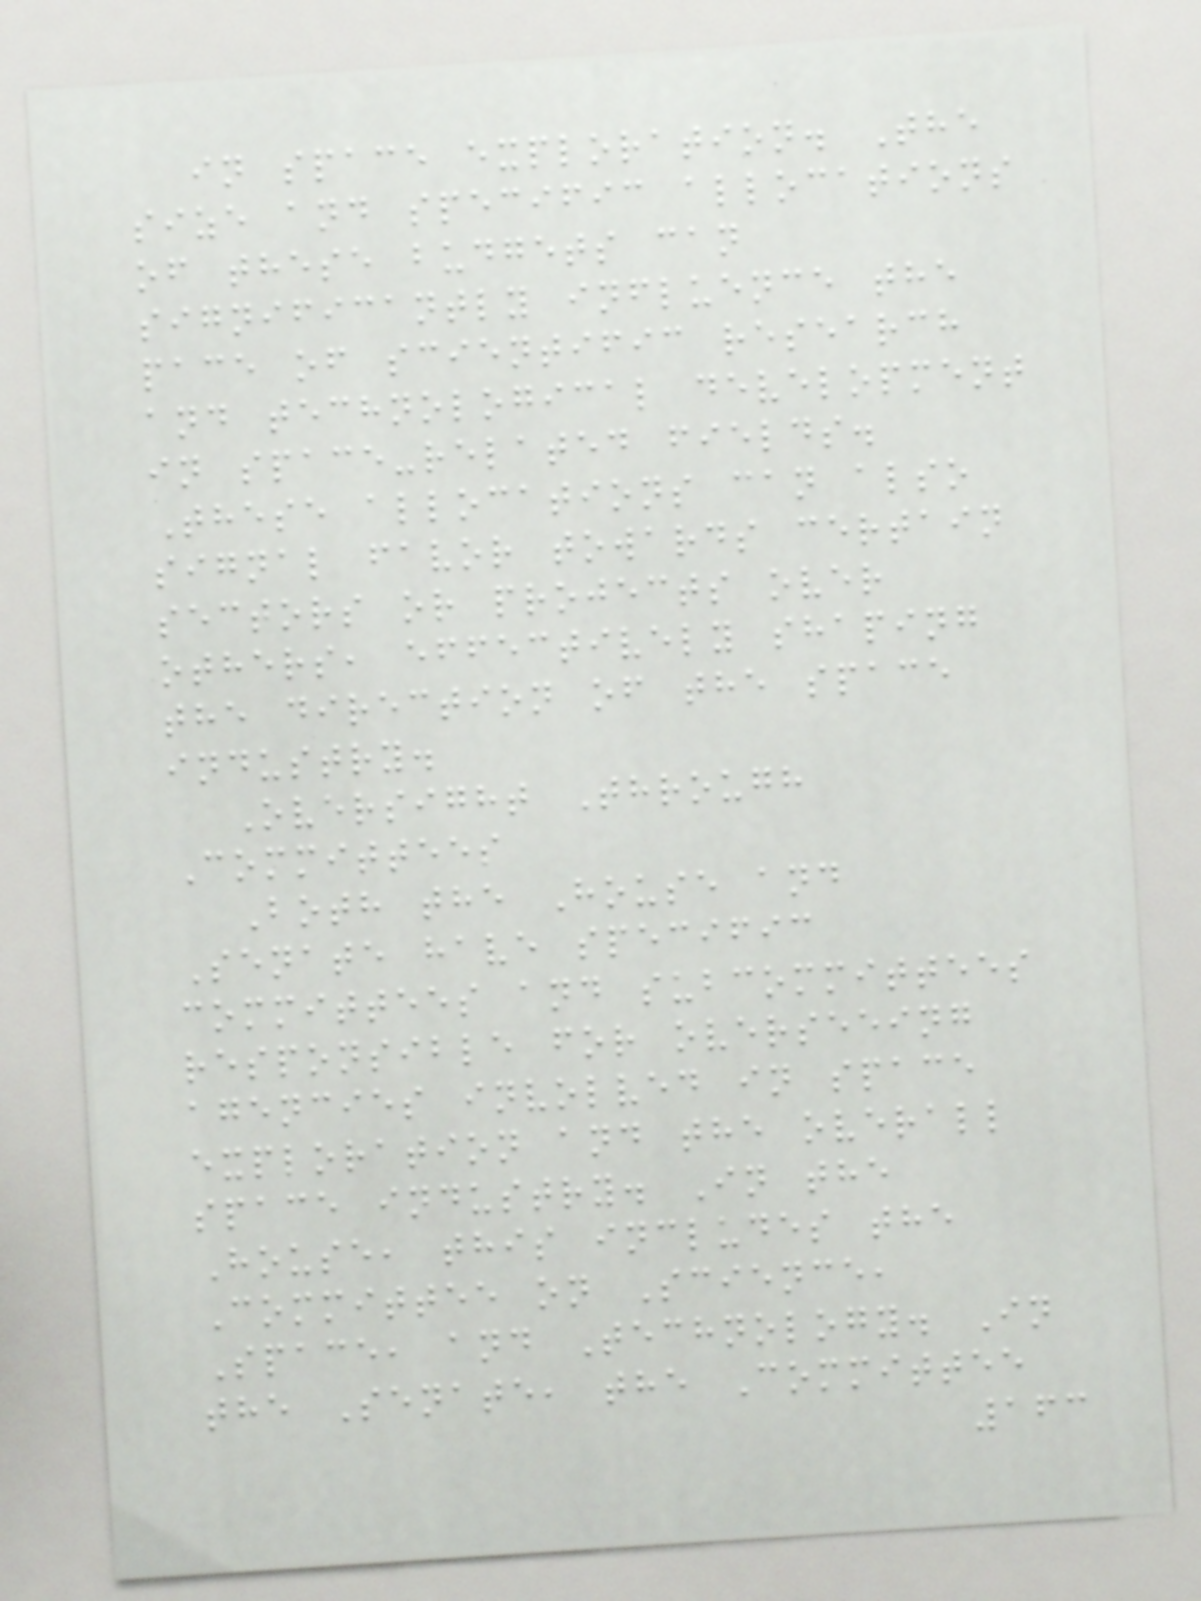in space exploration. The
size and specific allocations
of these budgets can
significantly influence the
pace of scientific research
and technological development
in space-related fields.
These allocations can also
signal favor towards certain
sectors or projects over
others, effectively shaping
the direction of the space
industry.
Oversight Through
Committees
Both the House and
Senate have specific
committees and subcommittees
responsible for overseeing
agencies involved in space
exploration and the overall
space industry. In the
House, this includes the
Committee on Science,
Space, and Technology. In
the Senate, the Committee
163
